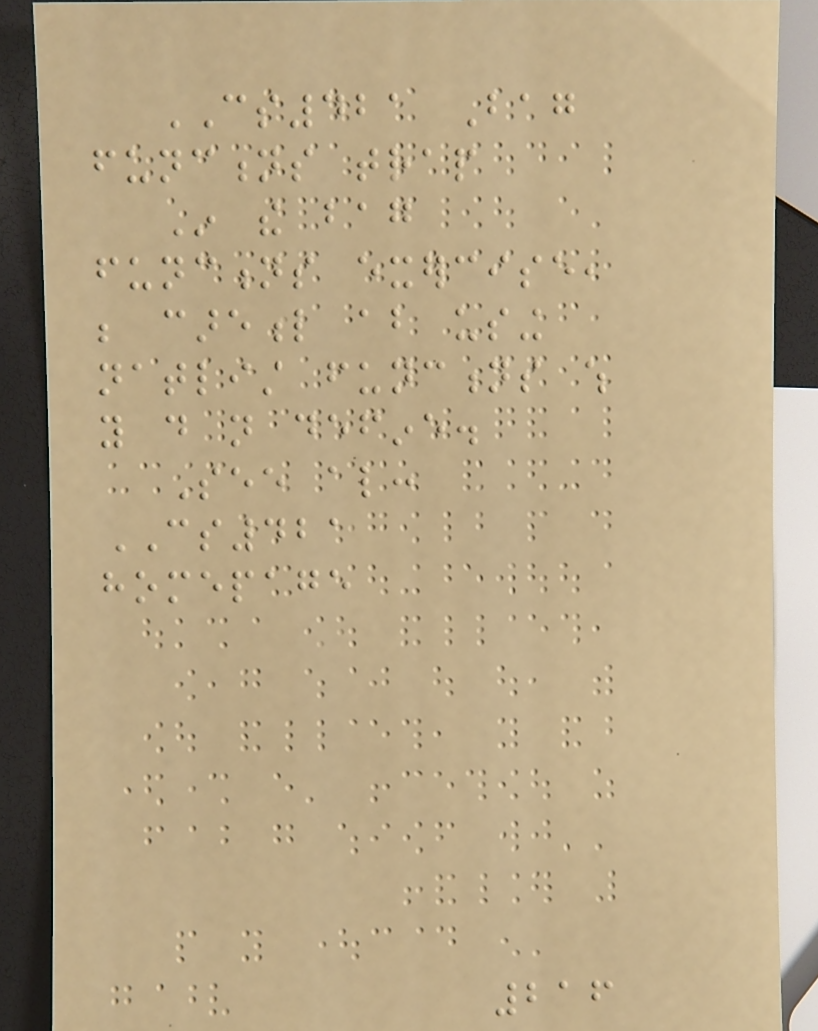CS421 Bag
functions trap
In the bag
functions exercise,
be careful about using
natlist functions which
you do not define.
See also:
CS421
homepage
216
